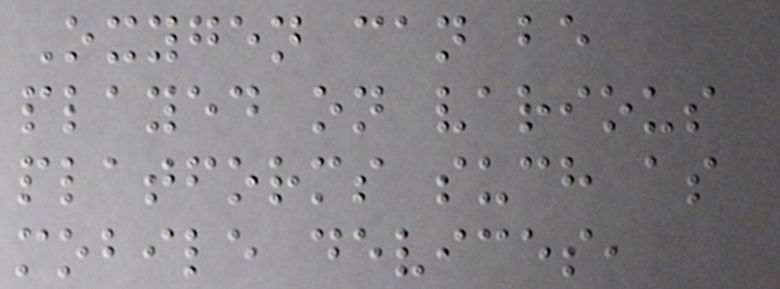Oxygen can be
played on various
platforms such as
mobile devices,
